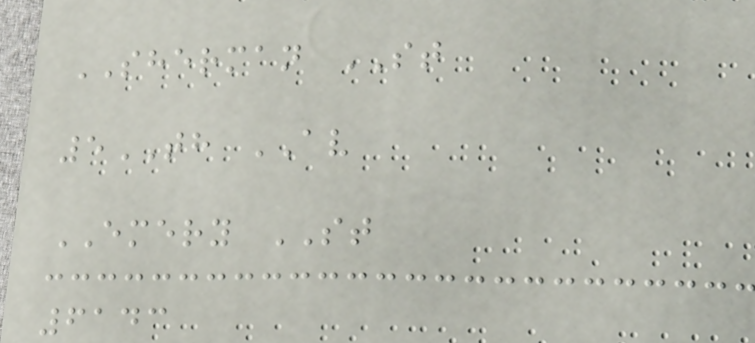SHERMAN ST
5TH AV
EMERY ST
6143
